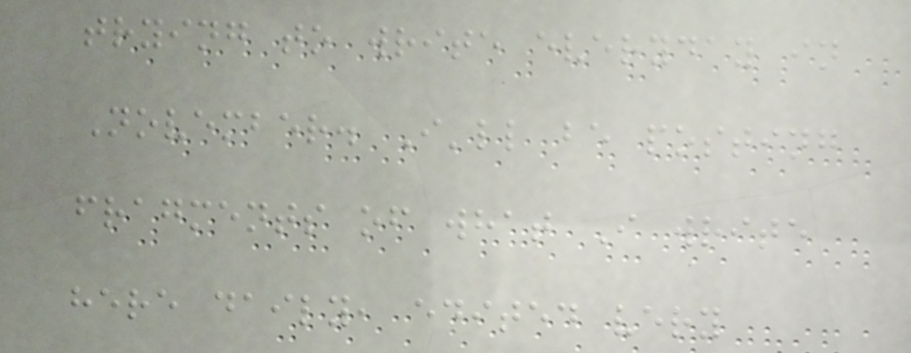trying to write everyday in
November. I'll be posting
fragments of what I write
here daily, edited very
